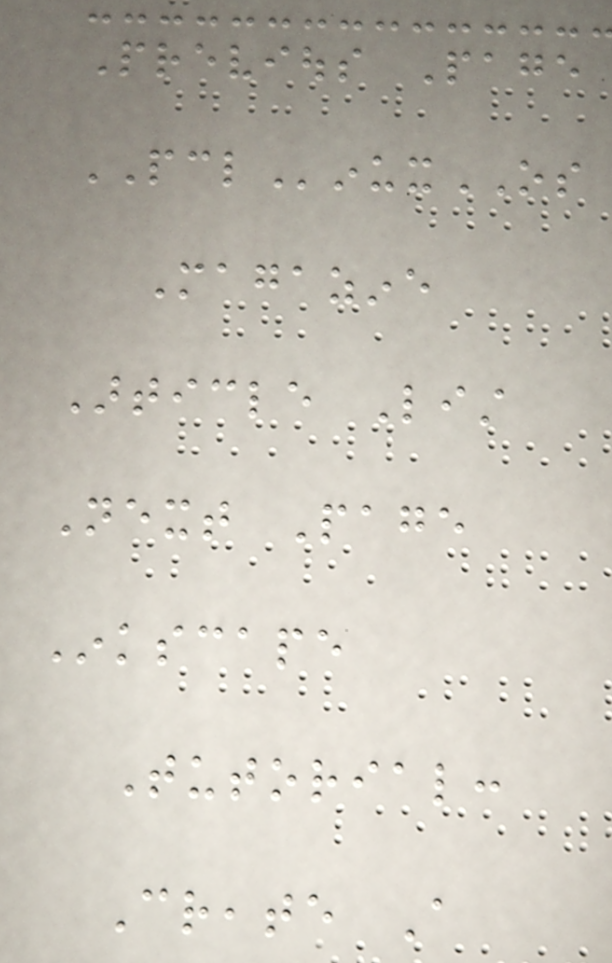Previous Page
PCLinuxOS
Magazine
Article List
Next Page
Inkscape
Tutorial:
Create A
